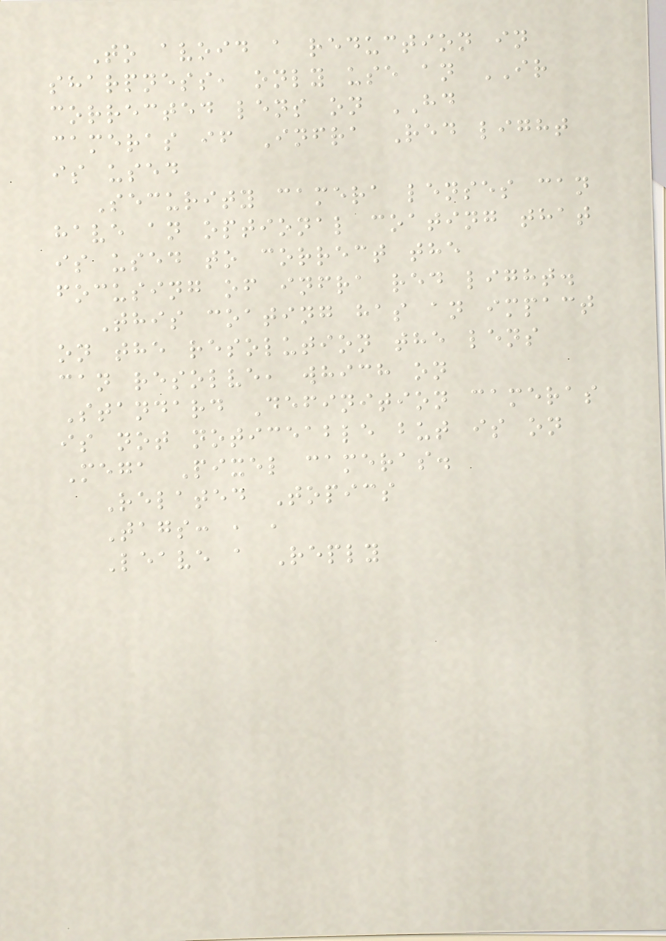To avoid a reduction in
sharpness, only use an IR
corrected lens on HD
cameras if Infra Red light
is used
Security camera lenses can
have an optional coating that
is used to correct the
focusing of infra red light.
This coating has an impact
on the resolution the lens
can resolve, which on
Standard Definition cameras
is not noticeable but is on
Mega Pixel cameras.
Related Topics
Tags: , ,
Leave a Reply
